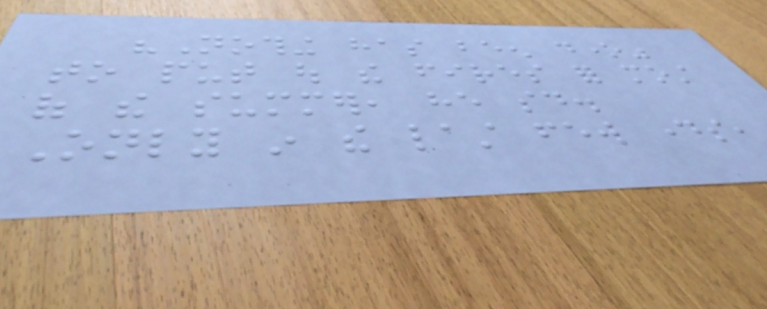"Nothing has been done"
to put out the fires for most
of the summer, he said.
Only in the last few days,
